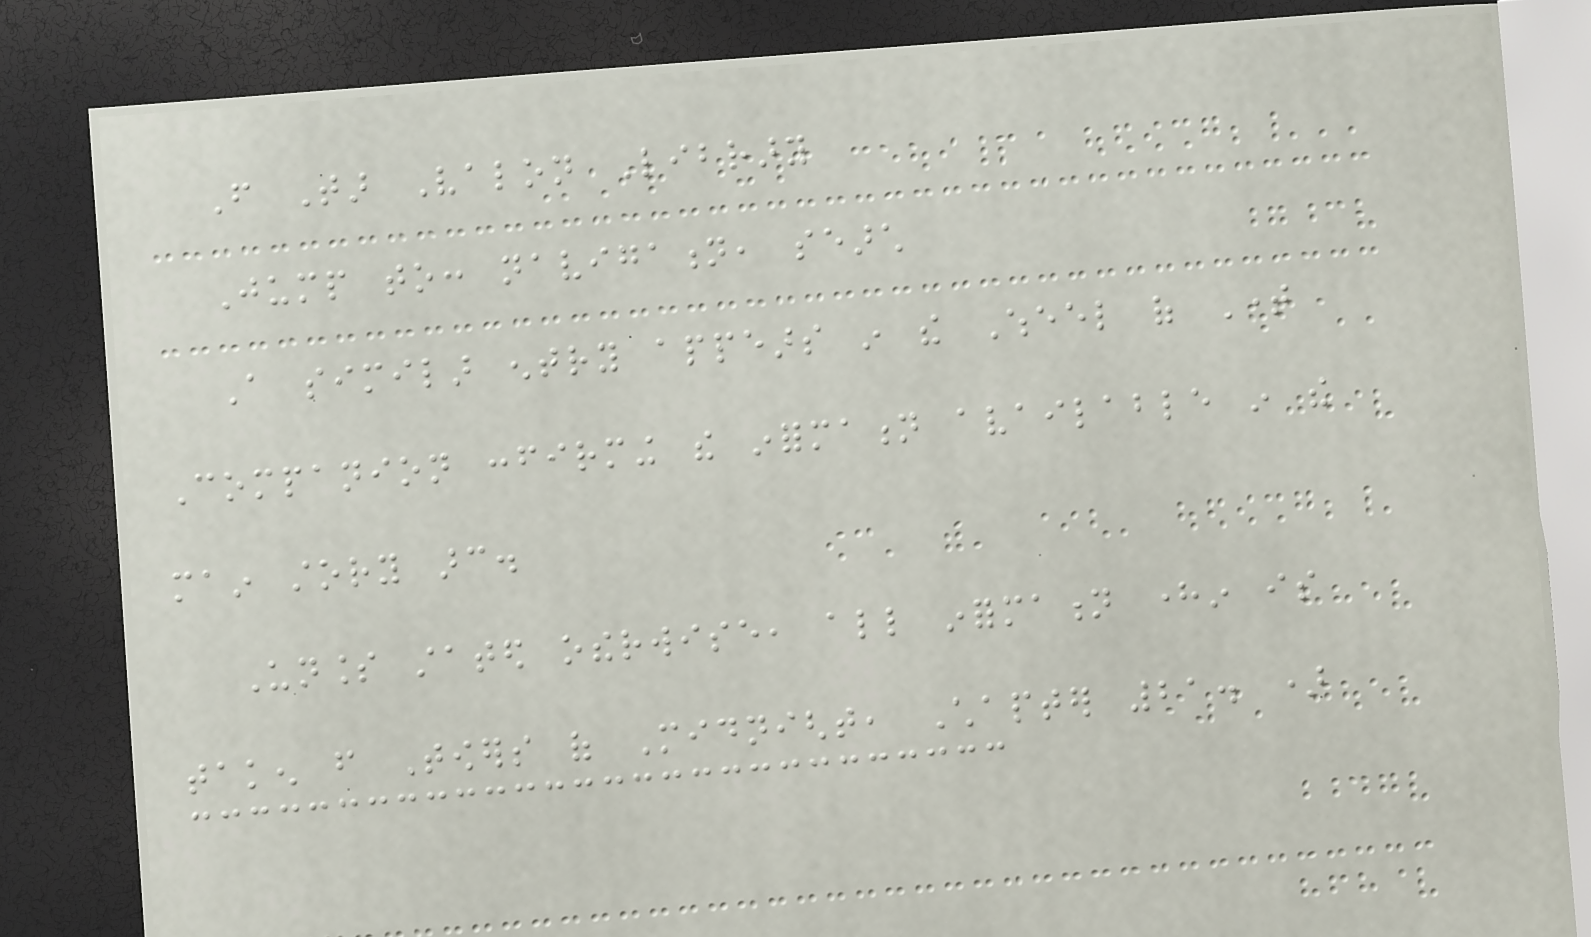From Tar Valon Library
Jump to: navigation, search
A similar entry appears in the Wheel of Time
Companion confirming the information available in the
main story arc.
Unless stated otherwise, all information herein is
taken from Towers of Midnight, Chapter 21. )
